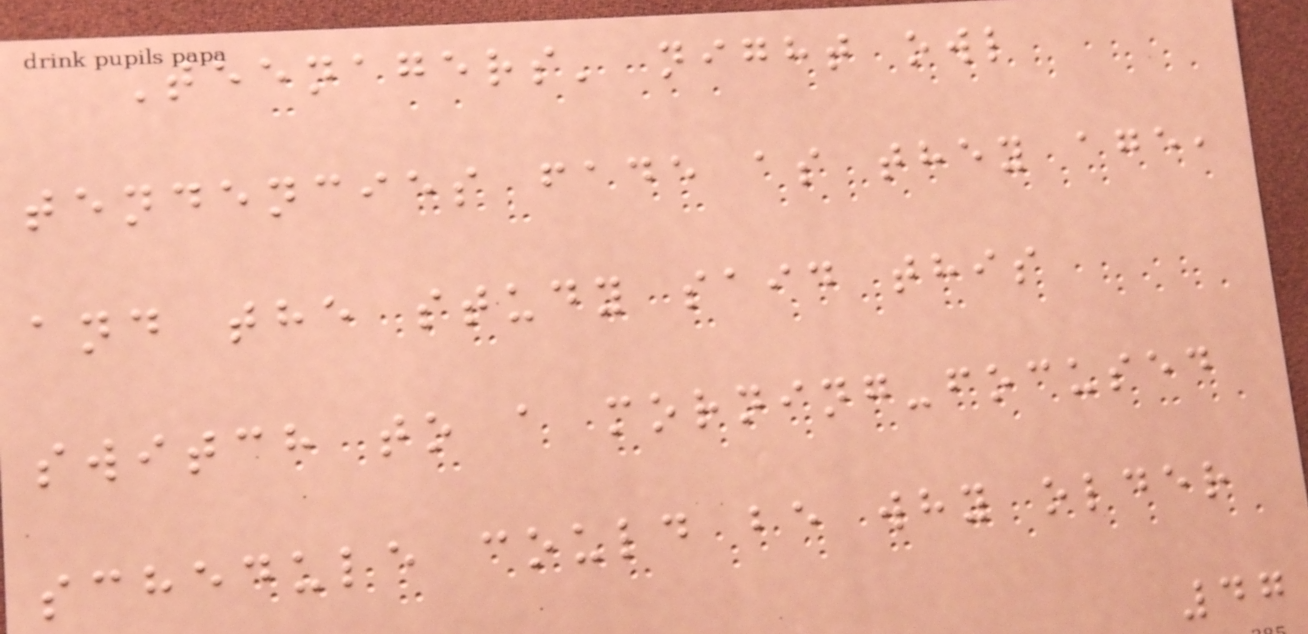Teenagers' night owl
tendencies fade as they age,
and the study said this
switch to a morning-focused
schedule could be why older
47
